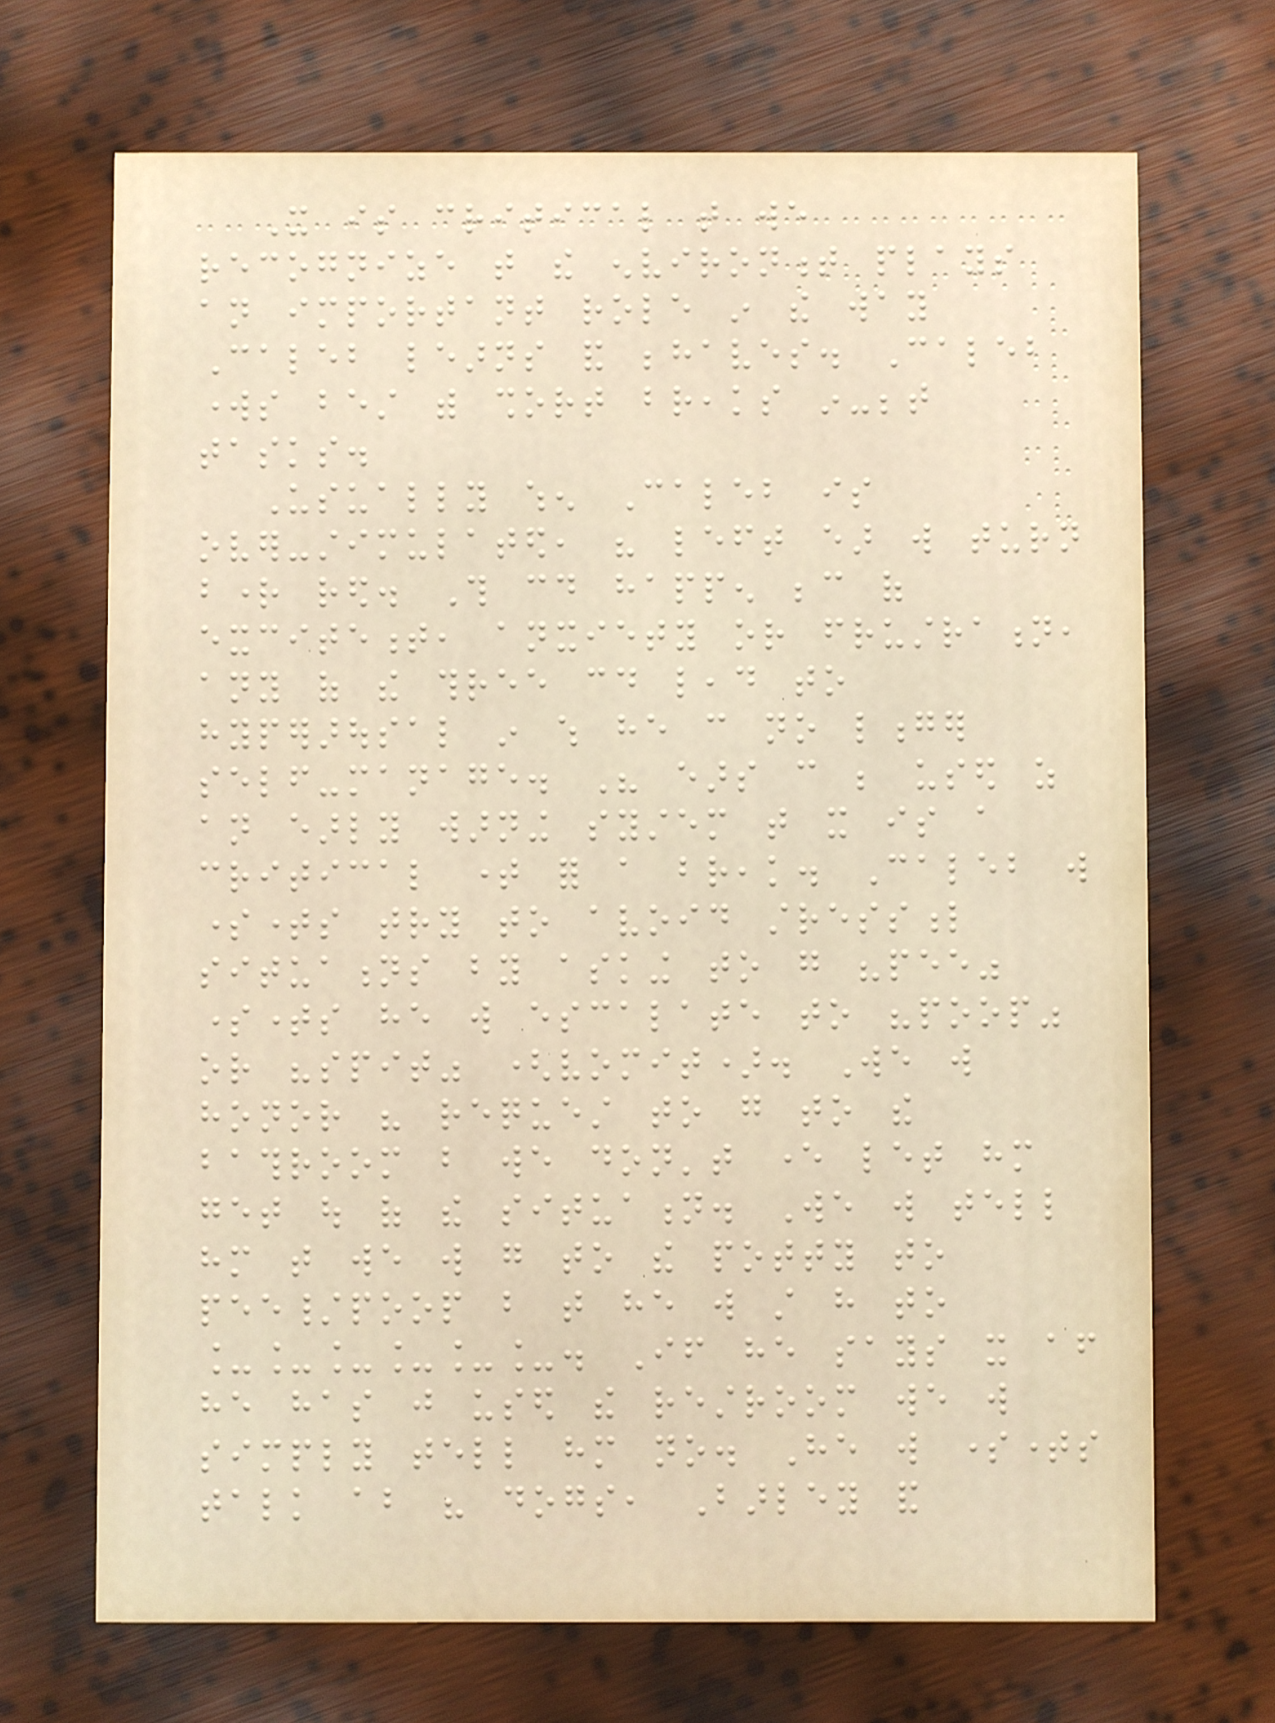It is critical that we
recognize that the environment plays
an important role in the way
Caleb learns and behaves. Caleb
works best with short breaks in-between
tasks.
Usually when Caleb is
over-stimulated, his left ear will turn
bright red. This could happen because of
excitement, anxiety or frustration,
any of the three could lead to
hyperarousal in which he can no longer
self-manage. His ears can be used as
an early warning system that it is a
critical time for a break. Caleb will
sometimes try to avoid stressful
situations by asking to go "pee"
sometimes he will escalate to "poop"
or "spit" (vomit). We will
honor his request to go to the
bathroom but we don't ever let him
get out of the situation. We will tell
him that we will go to the potty to
pee/poop but that he will still have to
______. If he says it after
he has just used the restroom we will
simply tell him no. He will sometimes
talk about his dogs, Barley and
